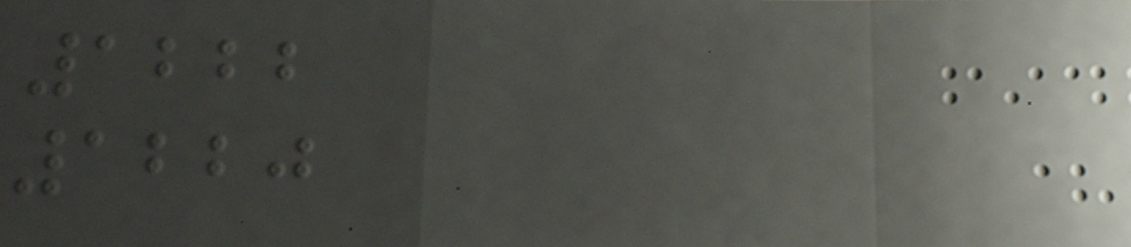1222
1220
